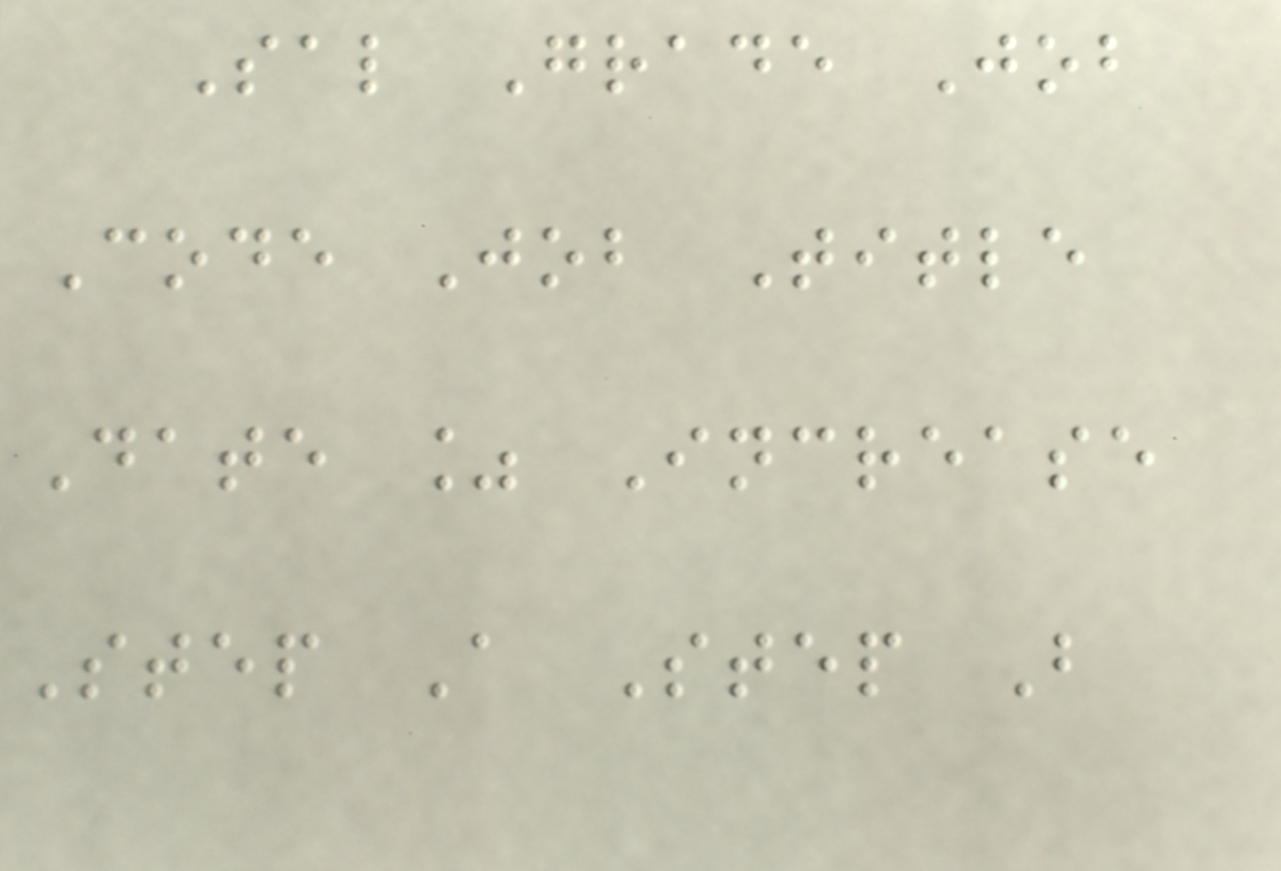Sal Grade Job
Code Job Title
Date % Increase
Step A Step B
